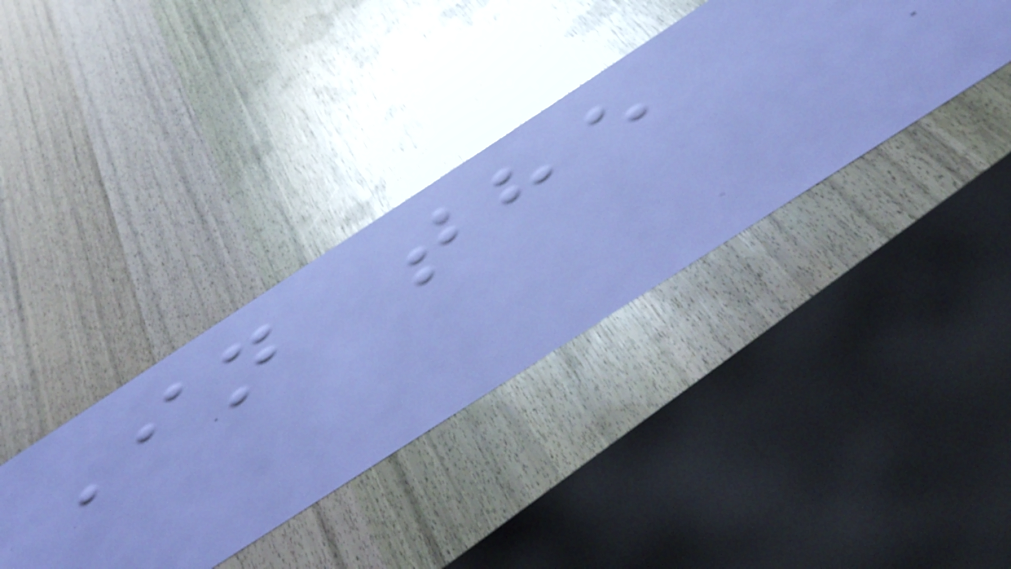In the
